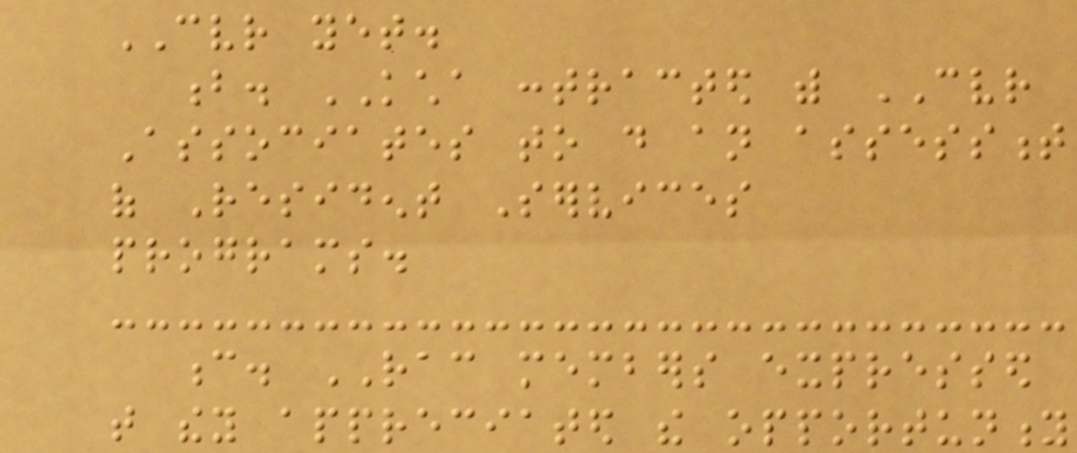CVR yet.
b. KCHA contracted with CVR
Associates to do an assessment
of Resident Services
programs.
c. RAC members expressed
that they appreciated the opportunity
